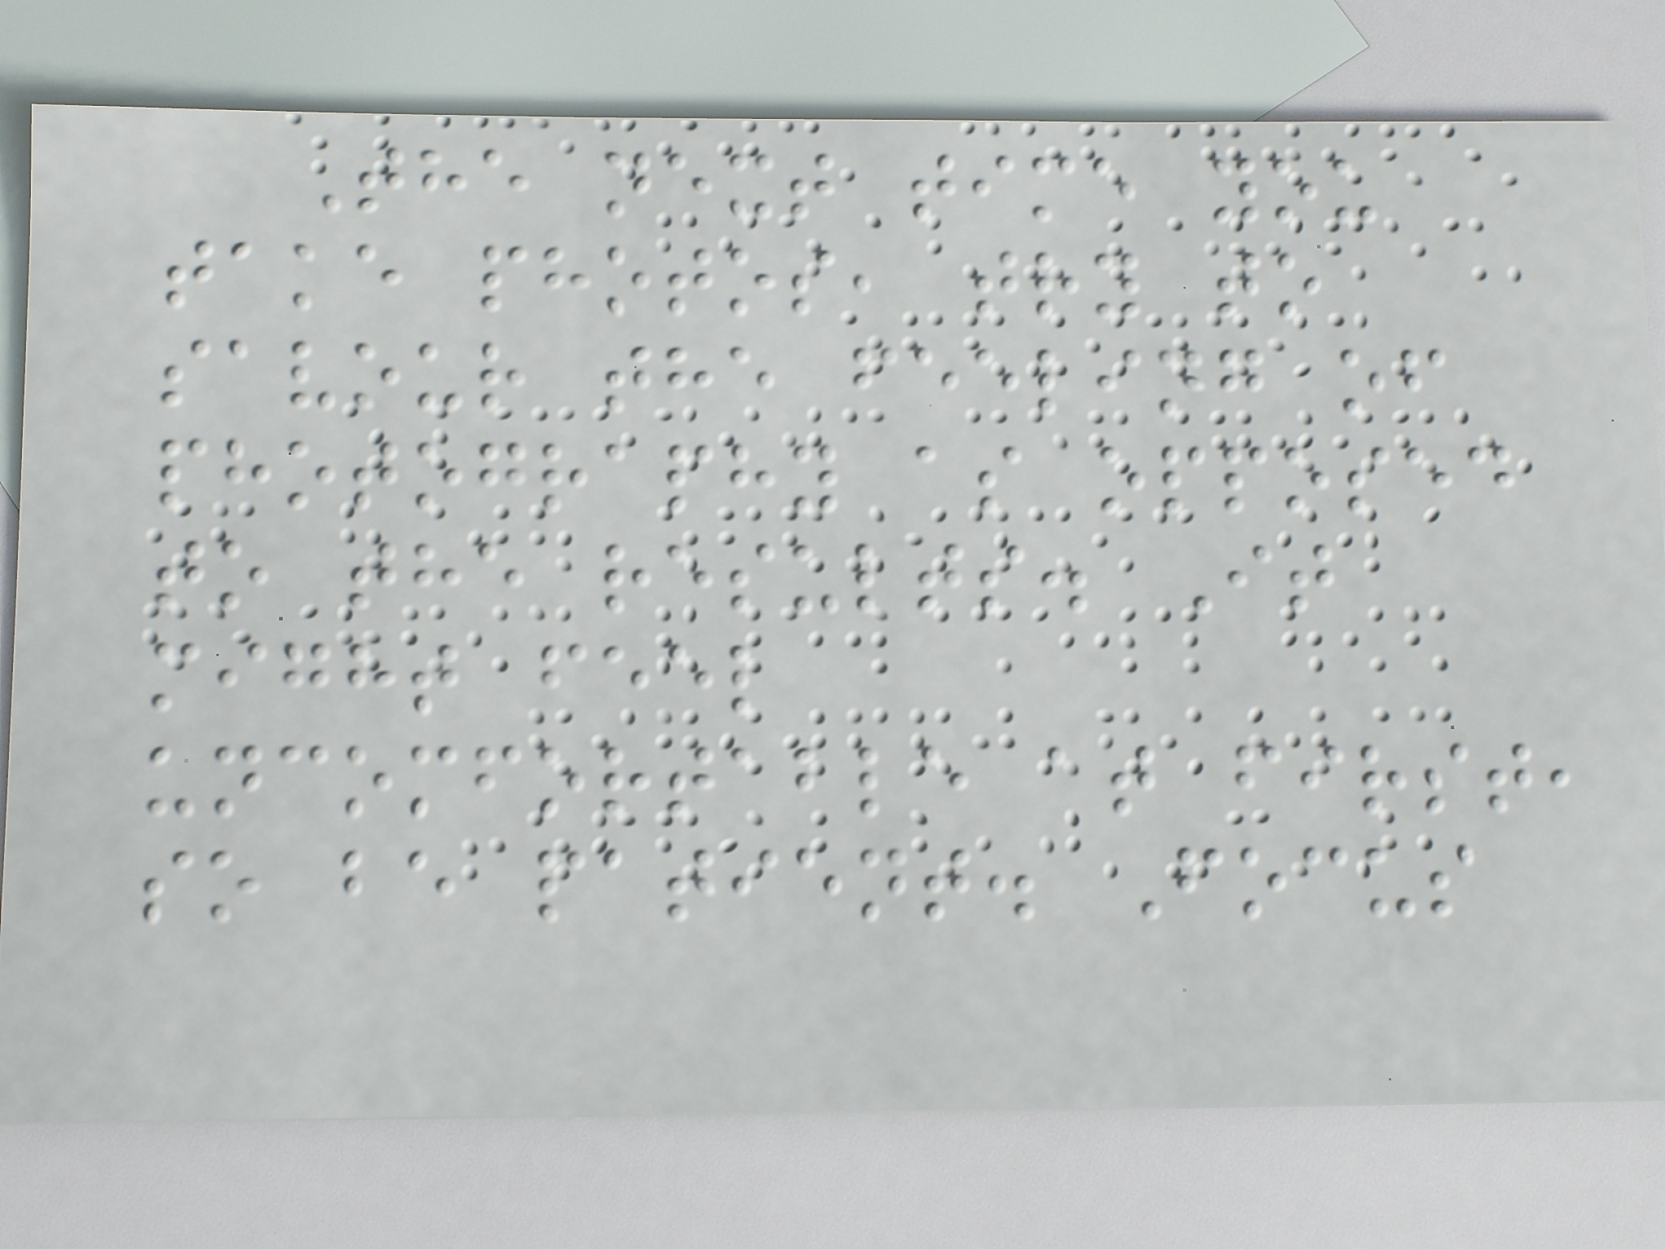The next time you
take photos, try to
savour the feeling of
photography as opposed
to the results. It
might feel
uncomfortable at first,
so be patient. Focus
